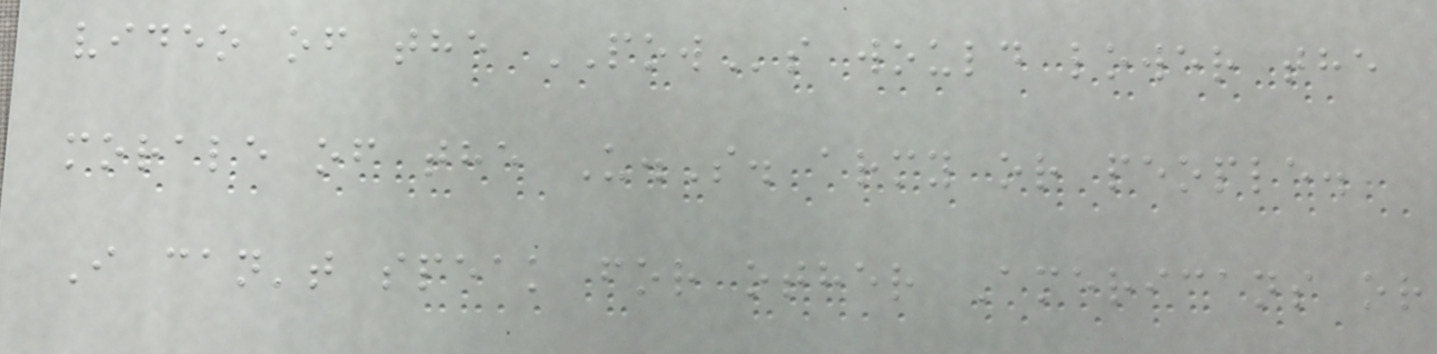video of the POWs would lower the
morale of the U.S. army or people.
I can't speak for other Americans or
